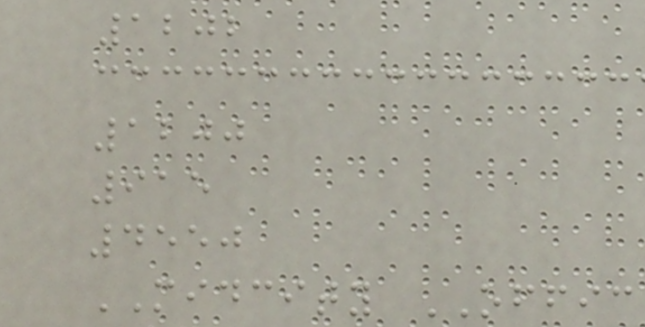1202
1200
915
4550
MIDCITY OFFIC
